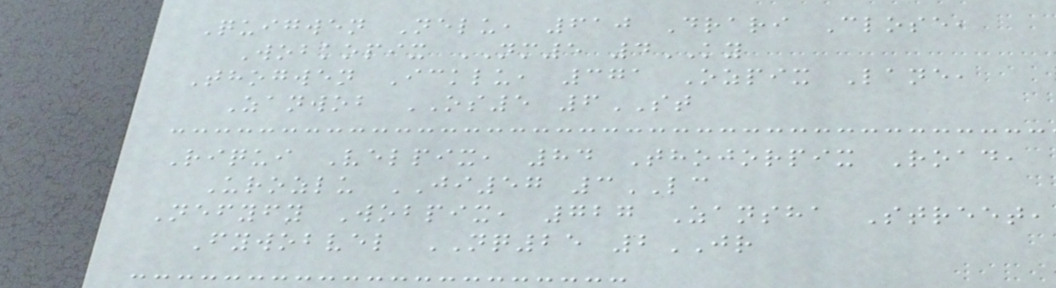Quigwen Nelu, 610 Drari Close,
Wobkopix NM5 4KY
Thogwen Icklu, 371 Ozpix Lane,
Zanwob OS5 6ST
Riqui Velpix, 84 Thojorpix Road,
Urozlu JI57 3LC
Nefyfy Wobpix, 727 Zansha Street,
Fywobvel NQ25 2JR
